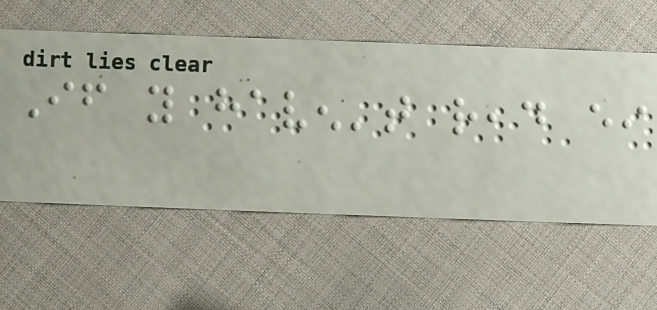If you haven't read either
